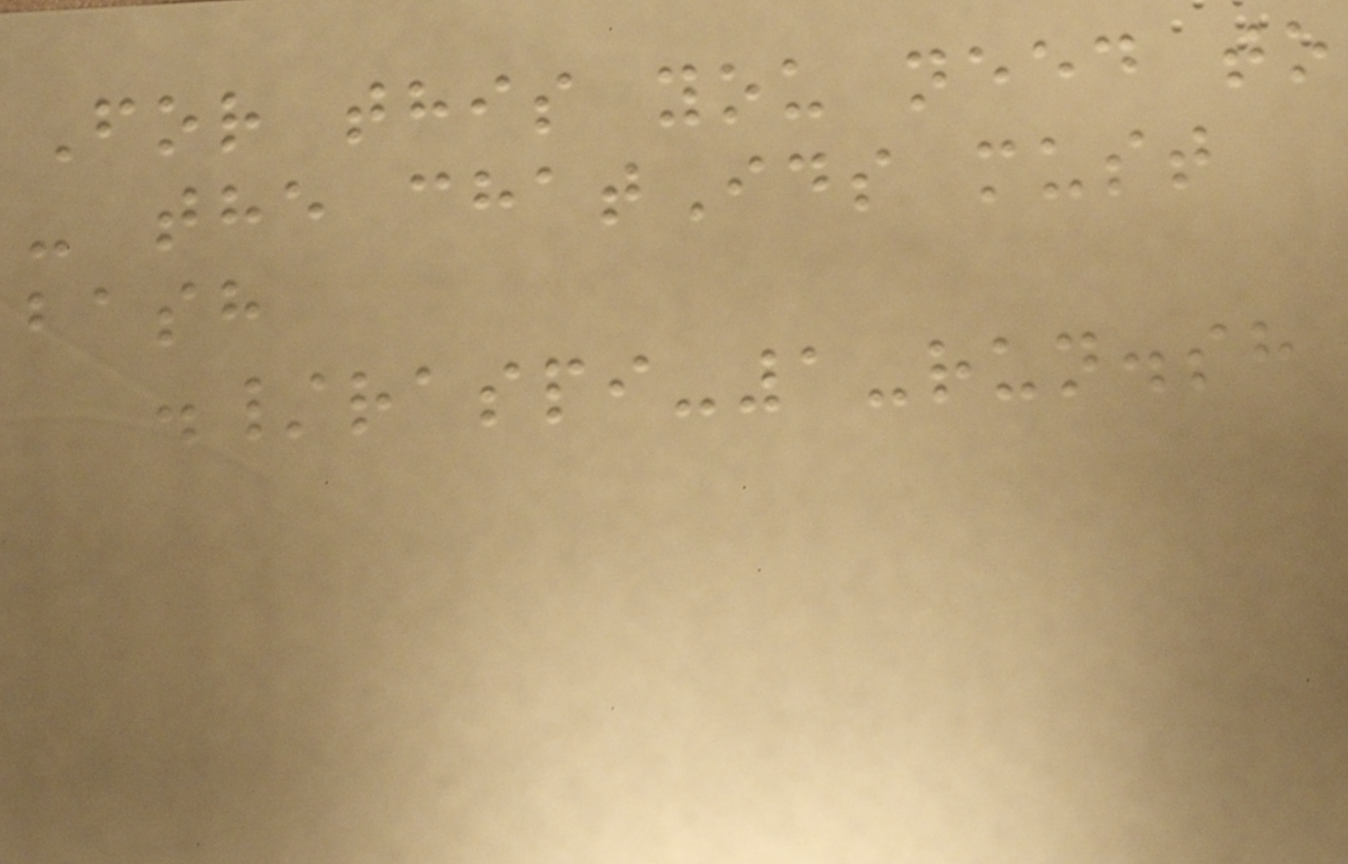For this you need to
- the chatIds must
bash
./raspi-1-run.sh
